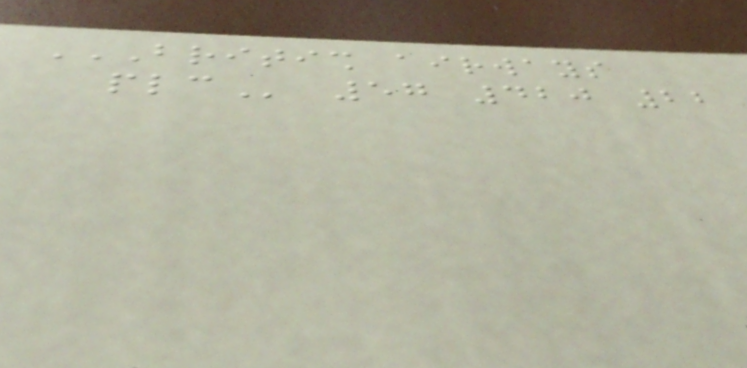BRITISH AIRWAYS
PLC 57 420 22
